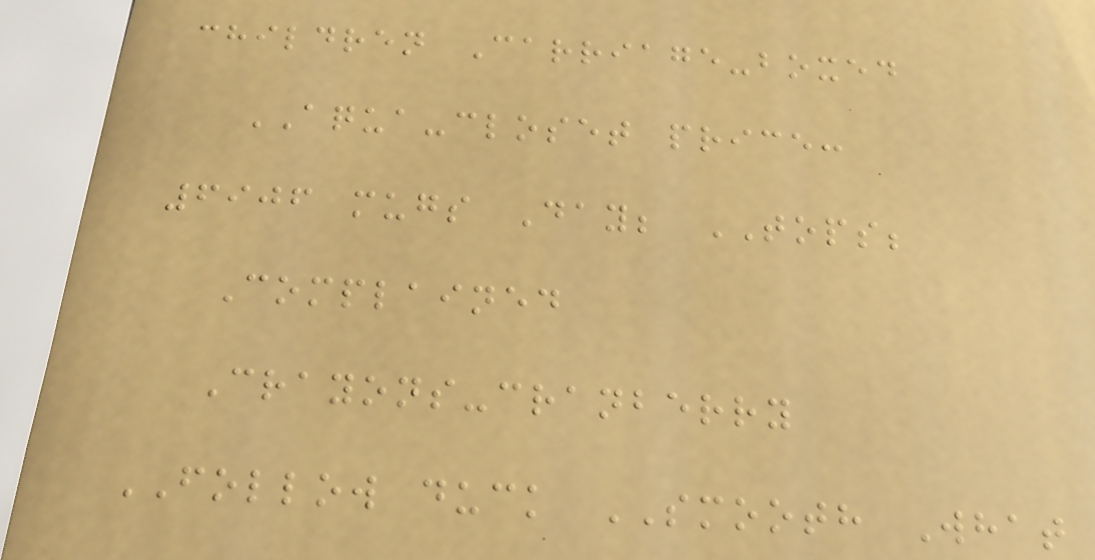children Carriage-boxed
AQUA-closet price:
6906 mugs Day; TOPS;
Complained
Crayons-cranberry
FOLLOW duck SMOOTH What
